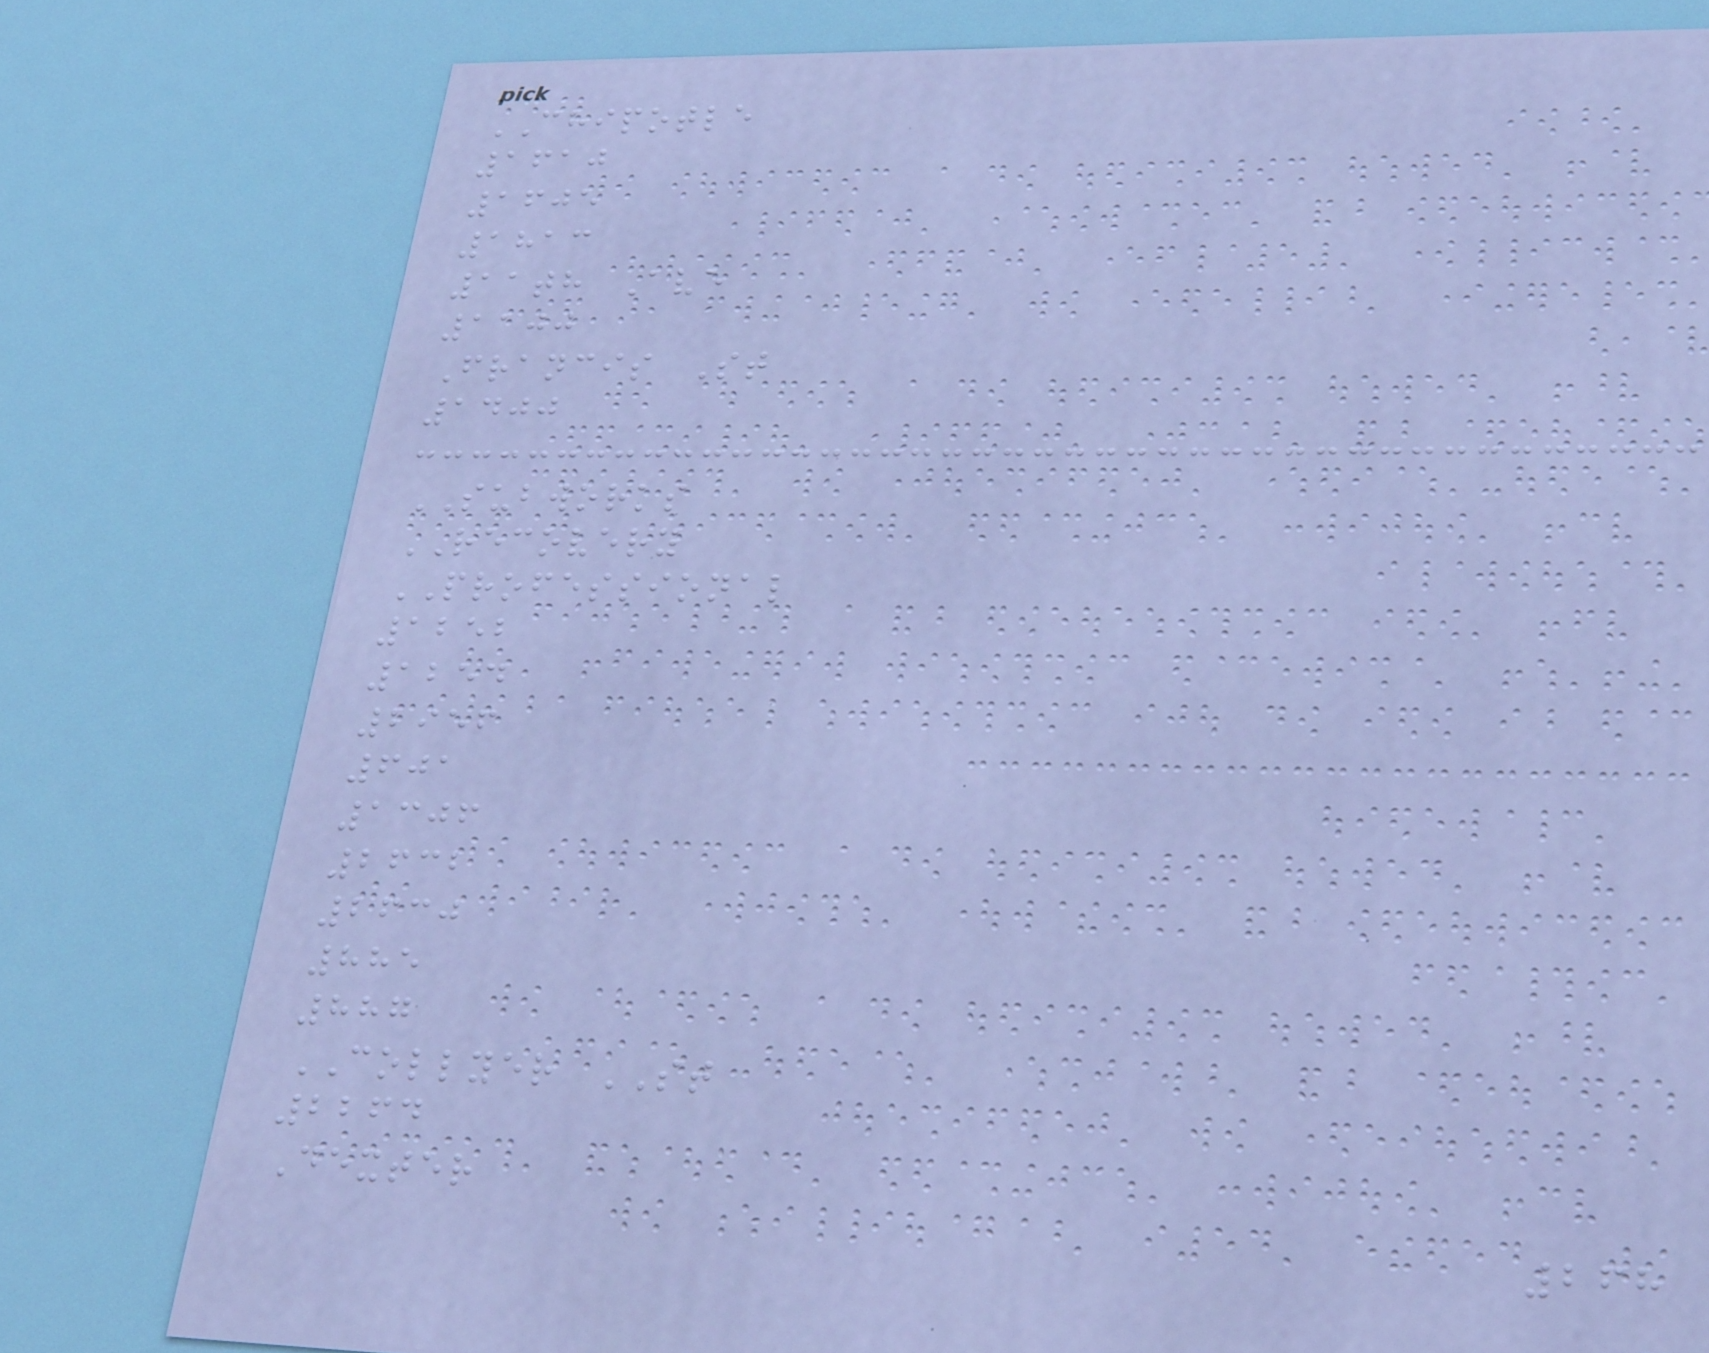CHIPOTLE
1610
1605
1813
11th Ave
1100
Francis St
1400
SUBWORKS
RECOVERY
PROFESSIONAL
1252
1254
2956
601
1306
2632
2630
885
887
COLLYER ST
2264
Dexter
268
